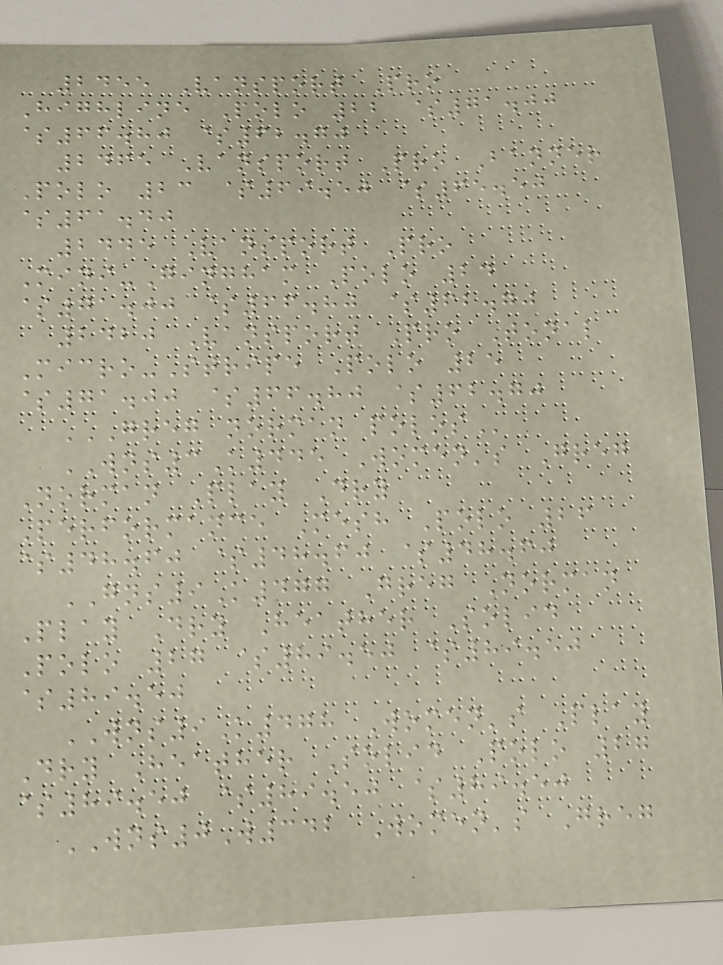2455 Vansport Pro
Highline Polo 22 $71.00
$66.80 $62.70
2465 Vansport Pro Banner
Polo 23 $69.50 $65.50
$61.40
2445 Vansport Pro
Mini-Gingham Polo 24
$71.00 $66.80 $62.70
2420 Vansport Pro Tonal
Micro-Stripe Polo 25
$71.00 $66.80 $62.70
GREG NORMAN POLOS
WNS3K445 Women's Greg
Norman Play Dry
Performance Mesh Polo 26
$48.60 $48.60 $48.60
GNS9K477 Greg Norman
Play Dry Heather Solid
Polo 27 $89.50 $89.50
$89.50
WNS9K478 Women's Play
Dry Heather Solid Polo 27
$89.50 $89.50 $89.50
WNS0W342 Women's Greg
